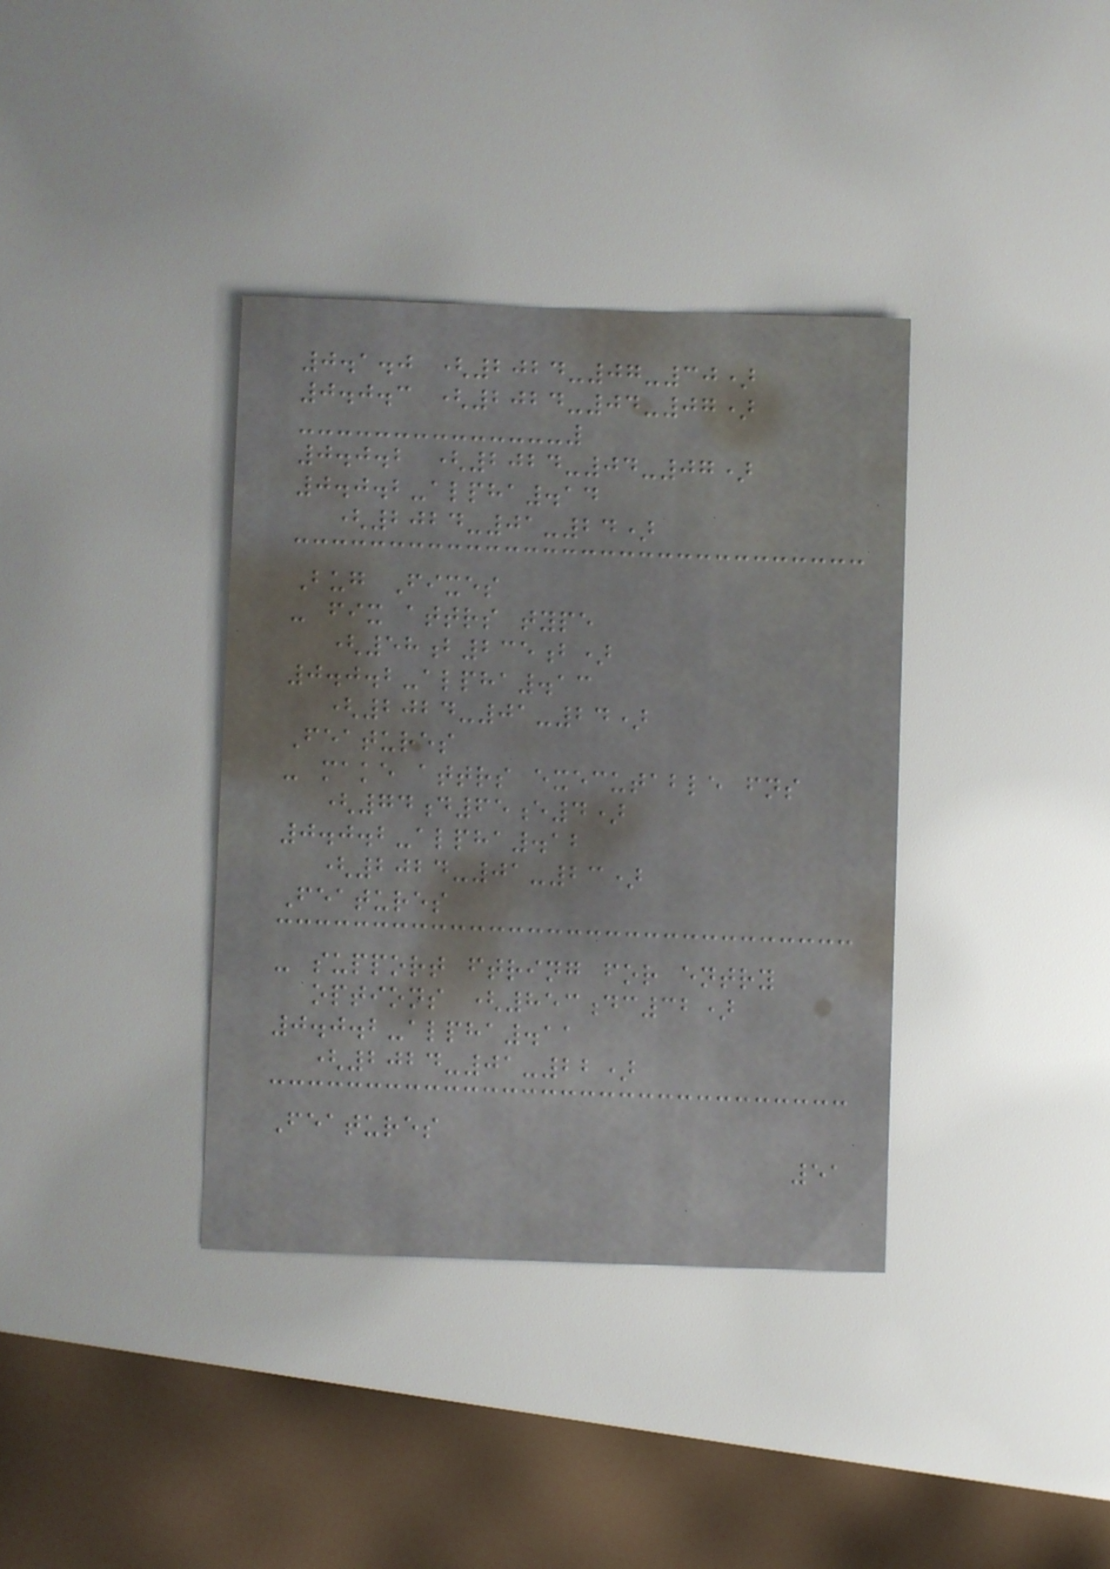0.1.0 (2024-07-30)
0.0.3 (2024-04-07)
0.0.2 (2024-04-07)
0.0.2-alpha.14
(2024-01-24)
Bug Fixes
- fix attrs type
(58b235b)
0.0.2-alpha.13
(2024-01-24)
Features
- make attrs executable fns
(74d65e4)
0.0.2-alpha.12
(2024-01-23)
Features
- support ftring for entry
options (853dc32)
0.0.2-alpha.11
(2024-01-22)
Features
51
